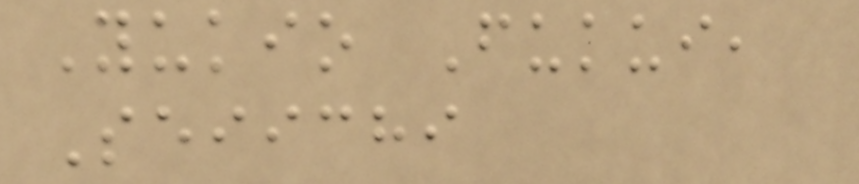Yukio Fukui,
Seiichi
